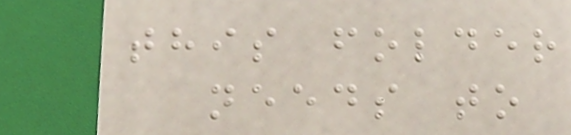this folder
needs to
